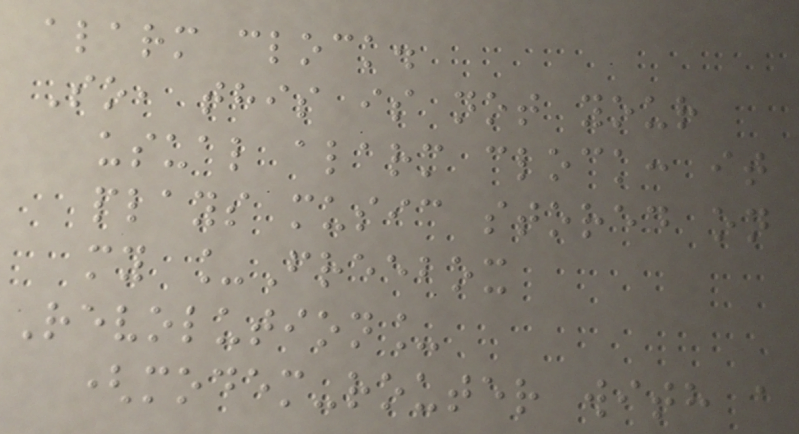alarm clock.
So, this is not your
usual alarm clock: it
plays music stored on
my _Freebox
Revolution_
(modem-router with a
